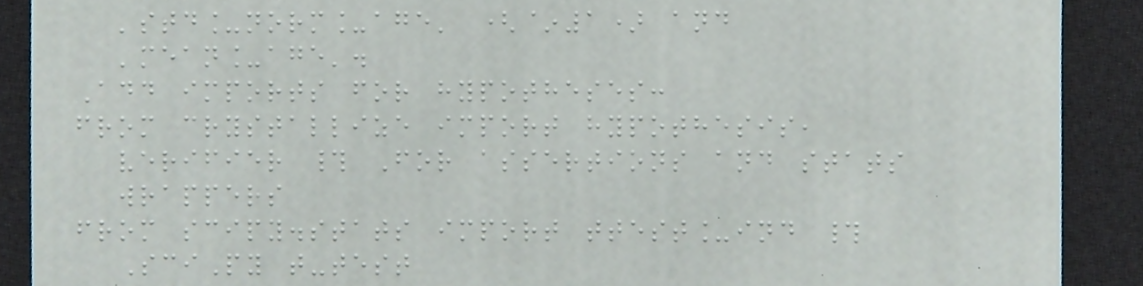'std_norm_age' (~1) and
'mean_age'.
Add imports for hypotheses:
from crystallize import hypothesis,
verifier # For assertions and stats
wrappers
from scipy.stats import ttest_ind #
SciPy t-test
